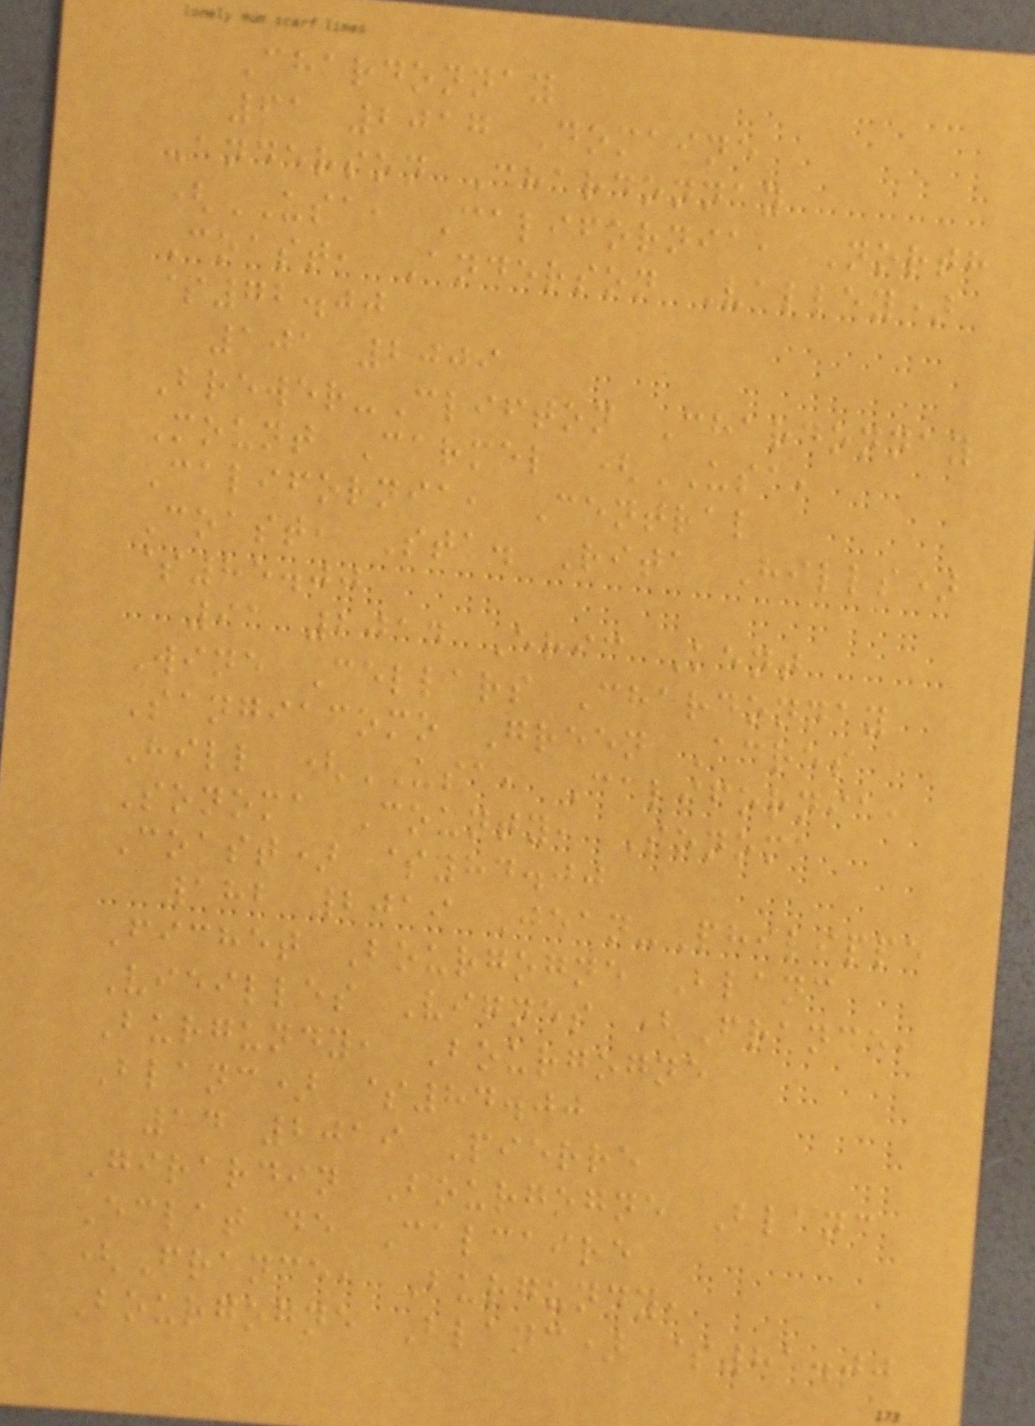Chardonnay
61 2017 Domaine
Anderson Chardonnay
(USA, California, North
Coast, Anderson Valley)
$72.00
101 2009
Brewer-Clifton Chardonnay
Mount Carmel (USA,
California, Central
Coast, Sta. Rita Hills)
$85.00
91 2014 Eric Kent
Wine Cellars Chardonnay
Sangiacomo Green Acres
Hill (USA, California,
Sonoma County, Sonoma
Coast) $84.00
182 2019 Jean-Philippe
Fichet Bourgogne Blanc
Vieilles Vignes (France,
Burgundy, Bourgogne
Blanc) $84.00
14 2019 Pierre
Girardin Bourgogne Blanc
Eclat de Calcaire
(France, Burgundy,
Bourgogne Blanc) $81.00
